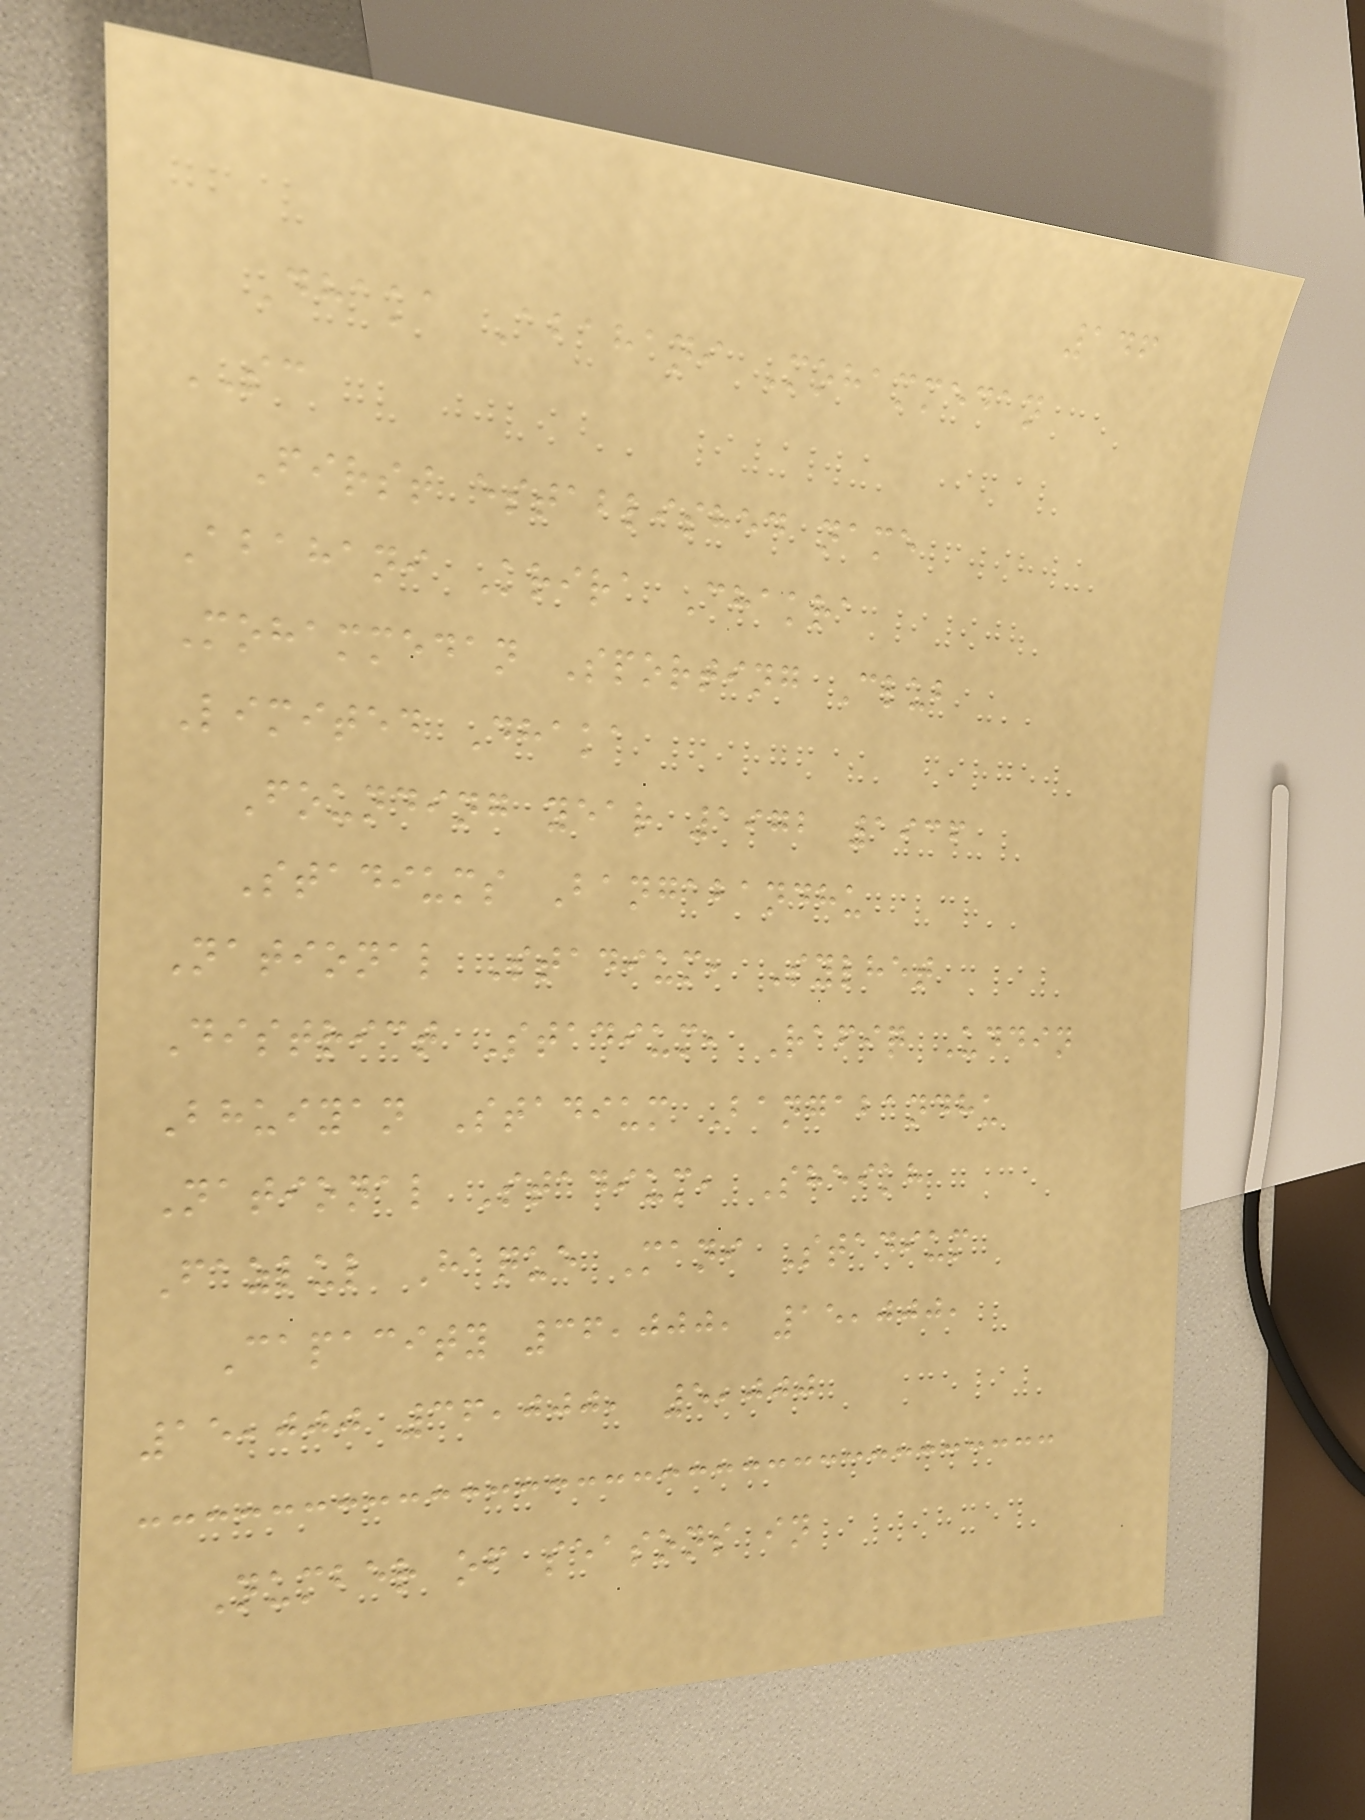146
Dhaka Abahani Mohammedan
SC
First established name
Abahani Krira Chakra
Mohammedan Sporting Club
Limited Dhaka
Founding year 1972 1936
Stadiums Bangabandhu
National Stadium, Sylhet
District Stadium, Rafiq Uddin
Bhuiyan Stadium Bangabandhu
National Stadium, Sheikh
Fazlul Haque Mani Stadium
Capacity 36,000, 15,000,
15,000 36,000, 5,000
Number of seasons in
